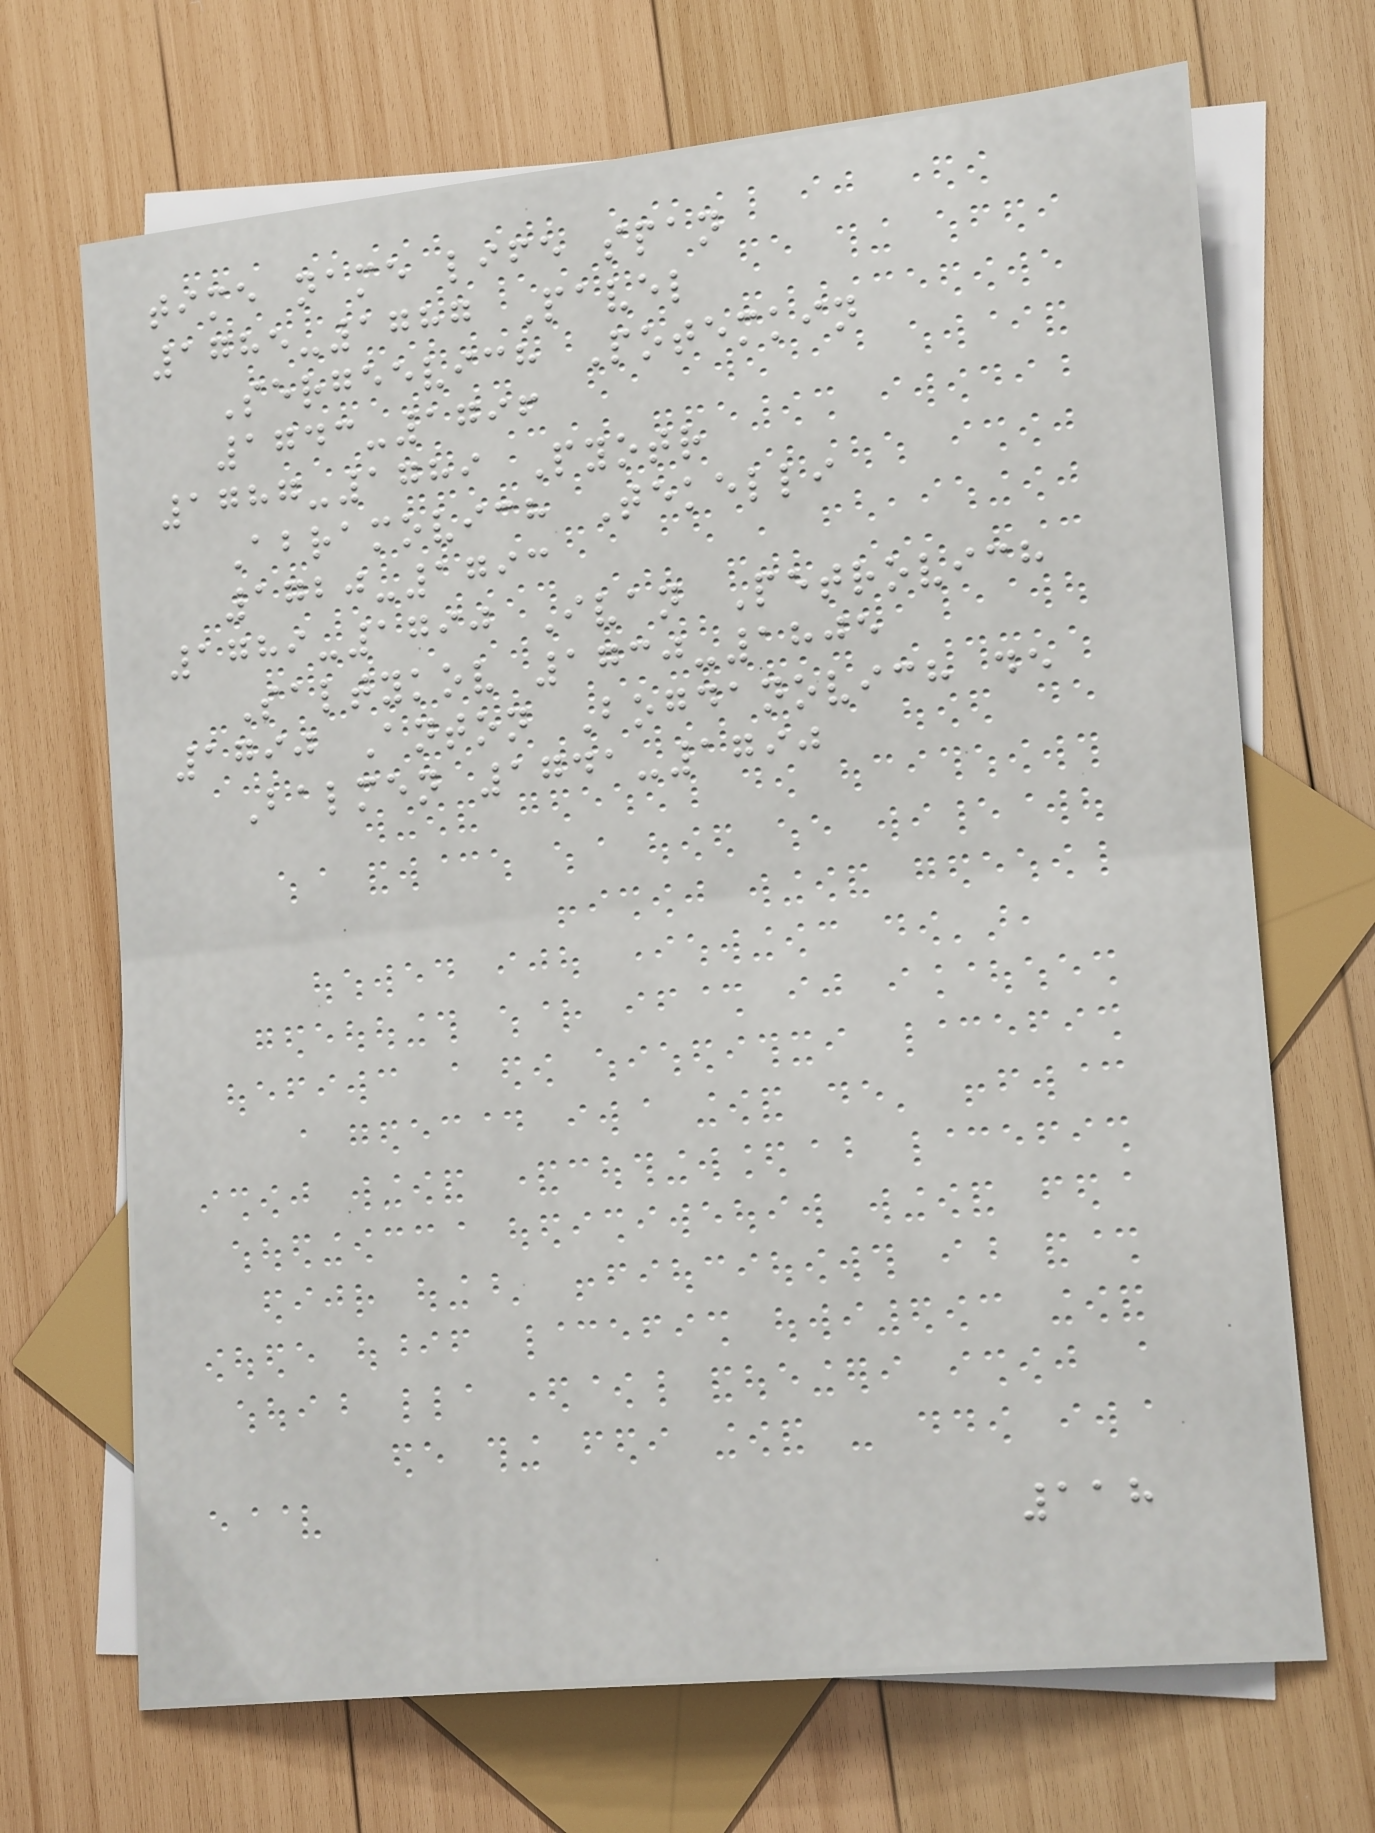time name life span
1785-1787 Pavel
Sergeevich Potemkin
1743-1796
1787-1789 Pyotr
Abramovich Tekelli
1720-1793
1789-1790 Ivan Petrovich
Saltykov 1730-1805
1790 Anton Bogdanovich de
Balmen 1741-1790
118
